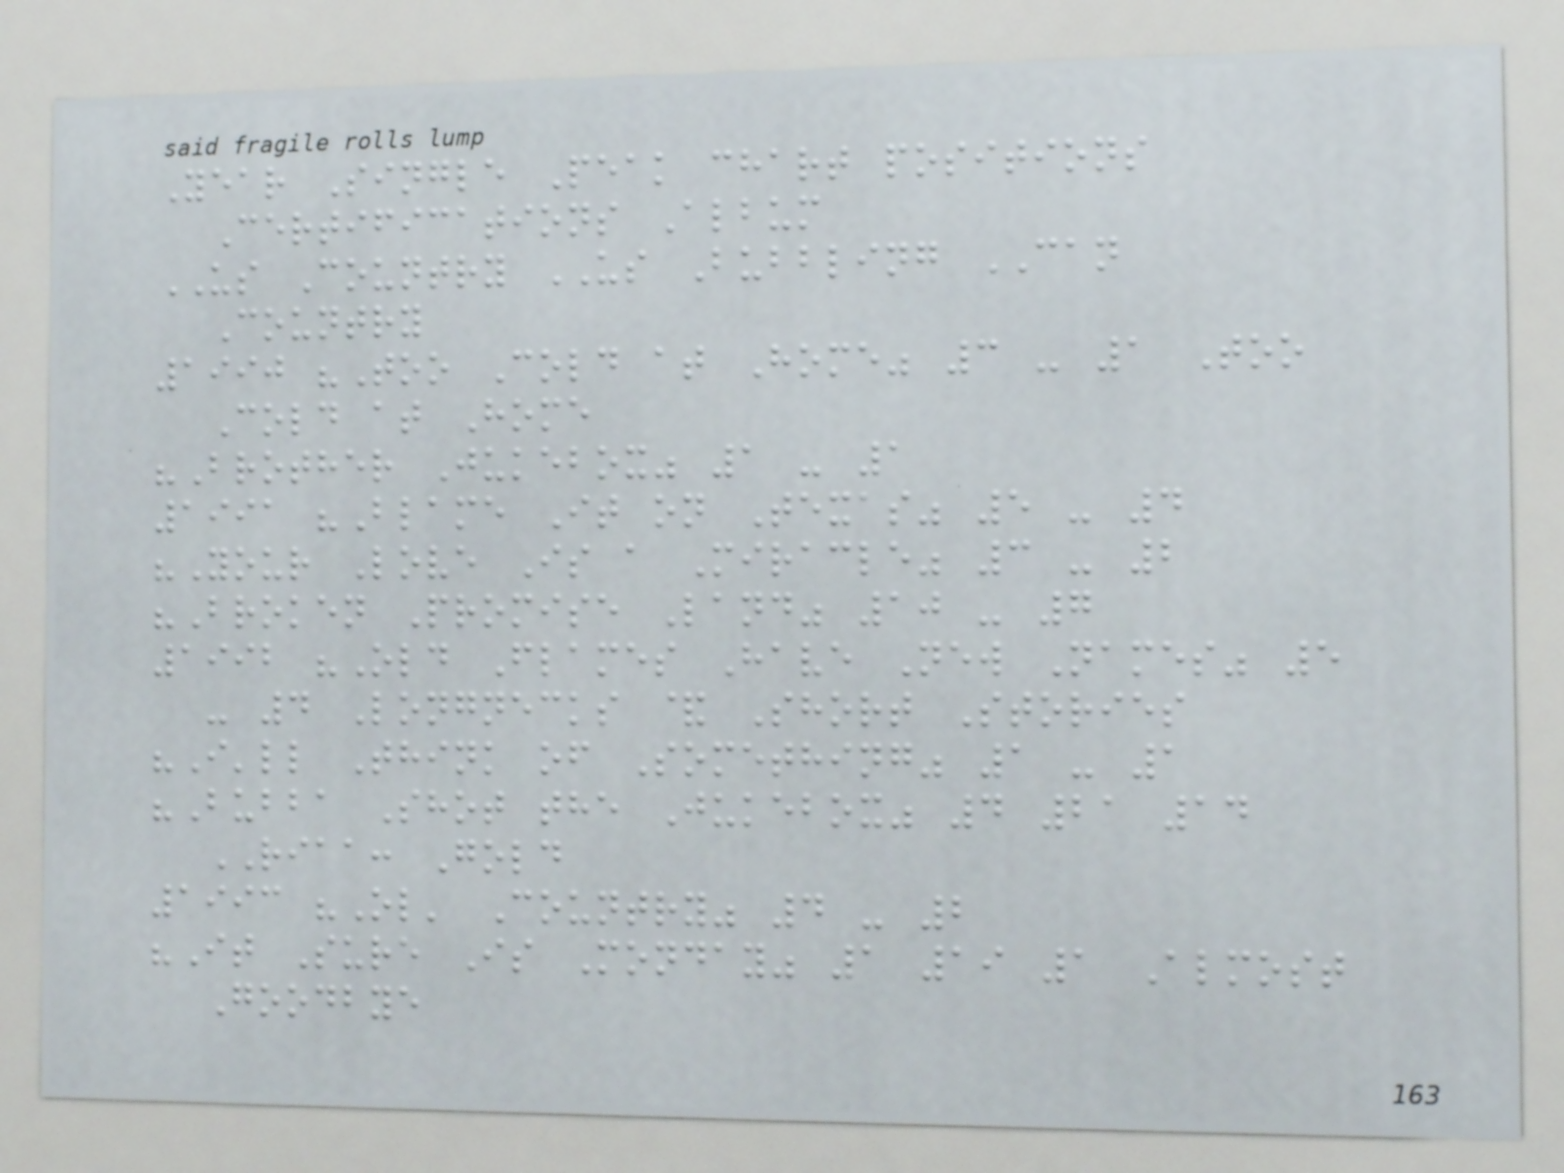Year Single Peak chart positions
Certifications Album
US Country US Bubbling CAN
Country
1990 "Too Cold at Home" 3 - 1 Too
Cold at Home
"Brother Jukebox" 1 - 1
1991 "Blame It on Texas" 5 - 4
"Your Love Is a Miracle" 3 - 2
"Broken Promise Land" 10 - 7
1992 "Old Flames Have New Names" 5
- 4 Longnecks & Short Stories
"I'll Think of Something" 1 - 1
"Bubba Shot the Jukebox" 4 21 14
RIAA: Gold
1993 "Ol' Country" 4 - 2
"It Sure Is Monday" 1 19 1 Almost
Goodbye
